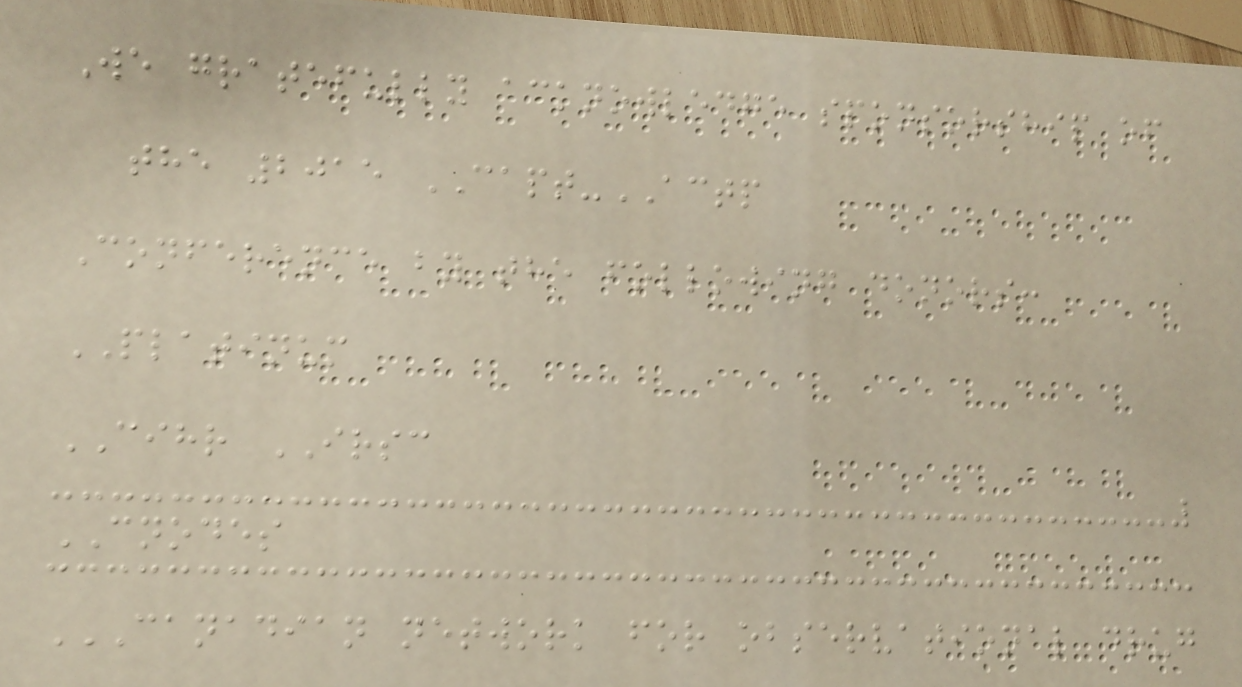We gratefully acknowledge sponsorship of
the 2015 CAPT-ACTP
Conference by the following donors:
PLATINUM
CIHR IRSC
CNODES
CANADIAN NETWORK FOR OBSERVATIONAL DRUG
